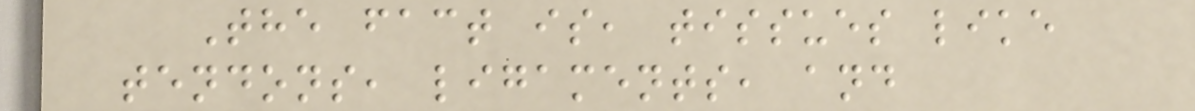The fact is, tissues like
tendons, ligaments, and
